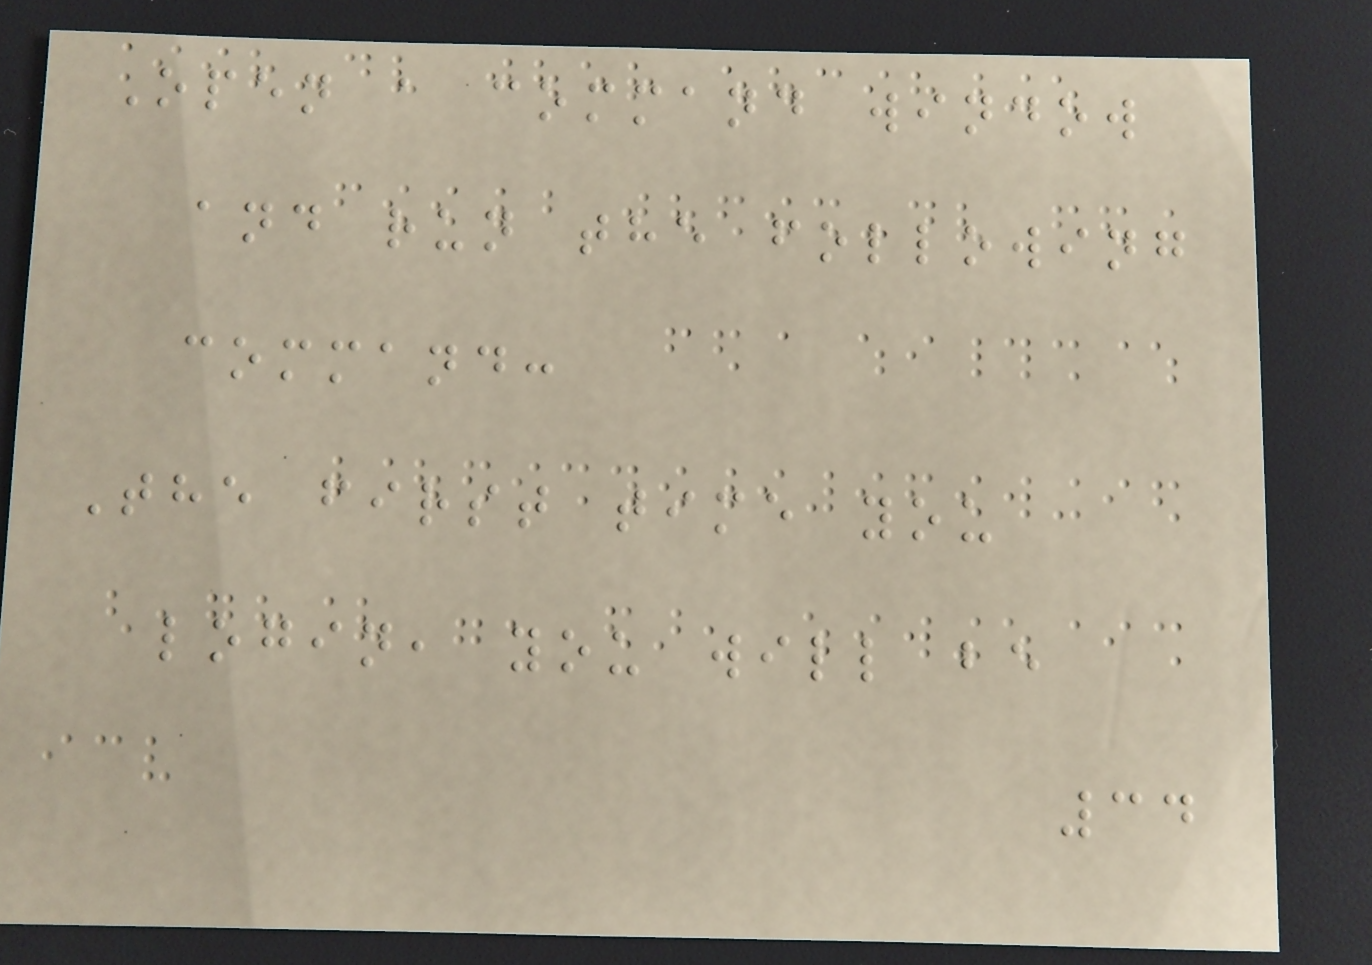Open a command window
and run the following
command:
The first time you
login, you will be
34
